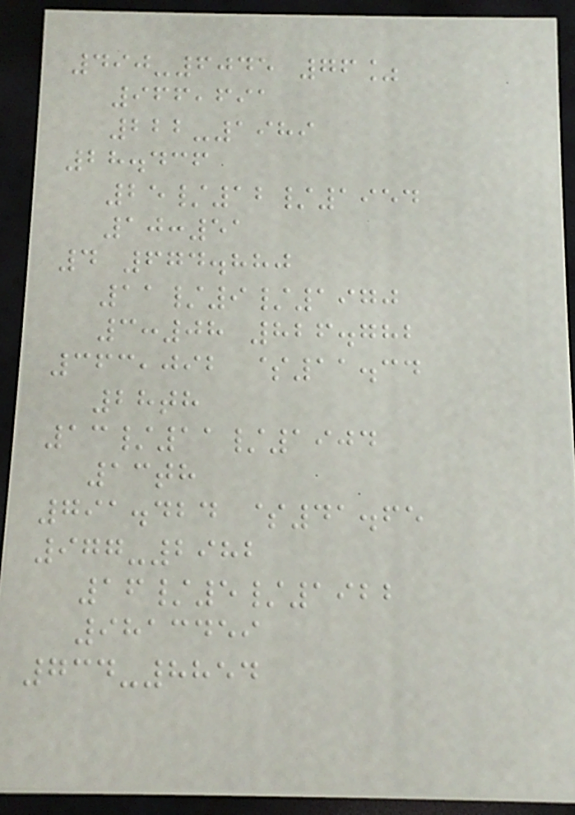490-6045 76%
966,691
222-1989
28.436
25/12/1954
10:51
4 674.880
11/9/1970
3:08 826.782
363,092 $11.34
28th
13/11/1904
13th
791.424 $41.65
977-2982
16/5/1922
9813459
734-8854
